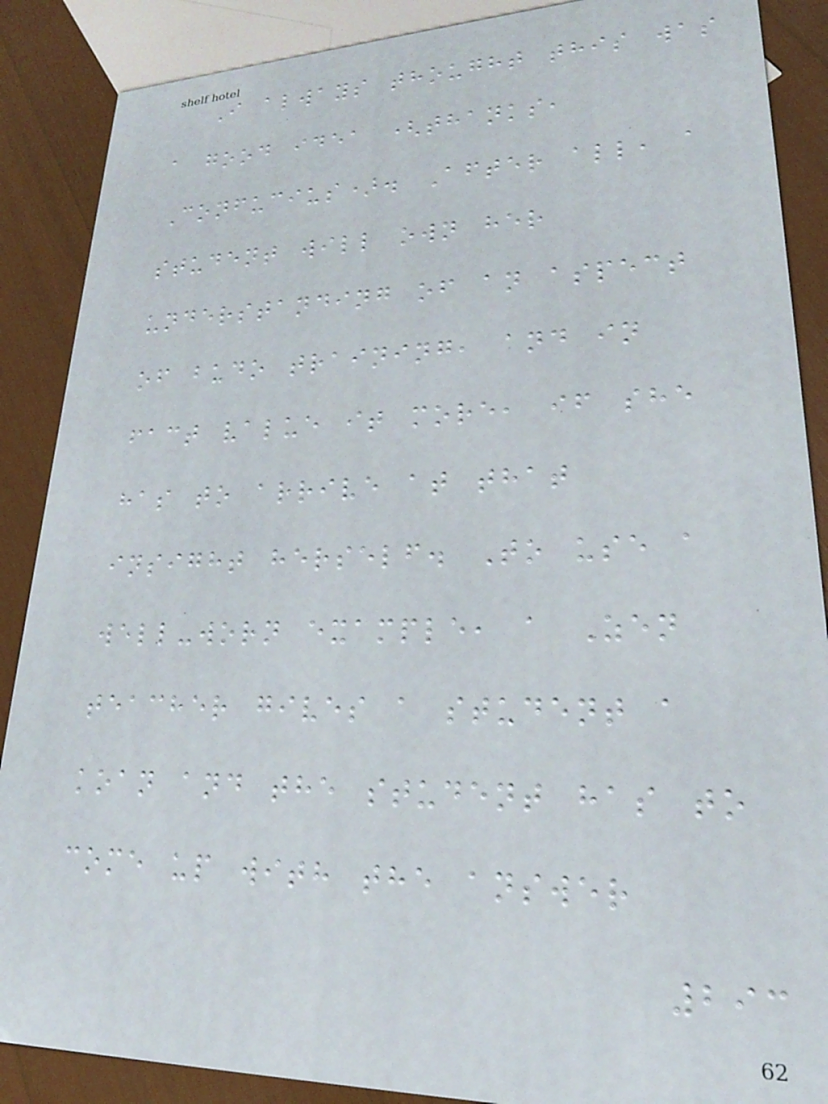I always thought this was
a good idea (thanks,
Confucius). After all, a
student will own her
understanding of an aspect
of budo training, and in
fact value it more, if she
has to arrive at that
insight herself. To use a
well-worn example, a Zen
teacher gives a student a
koan and the student has to
come up with the answer
293
